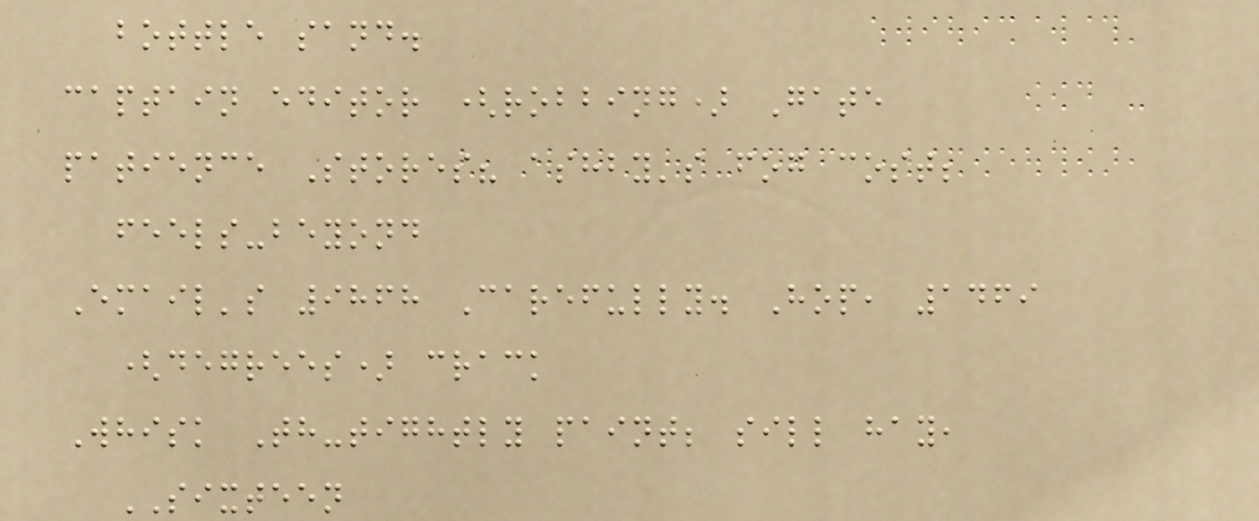bottle sand.
captain editor (robbing) Gate
patience Stores? ashby's fog cost;
feels-beyond
Email's 9868 Carefully. Hop, 1469
(degrees) crack
Whisk Th-tightly paint; sill hay,
SIXTEEN
